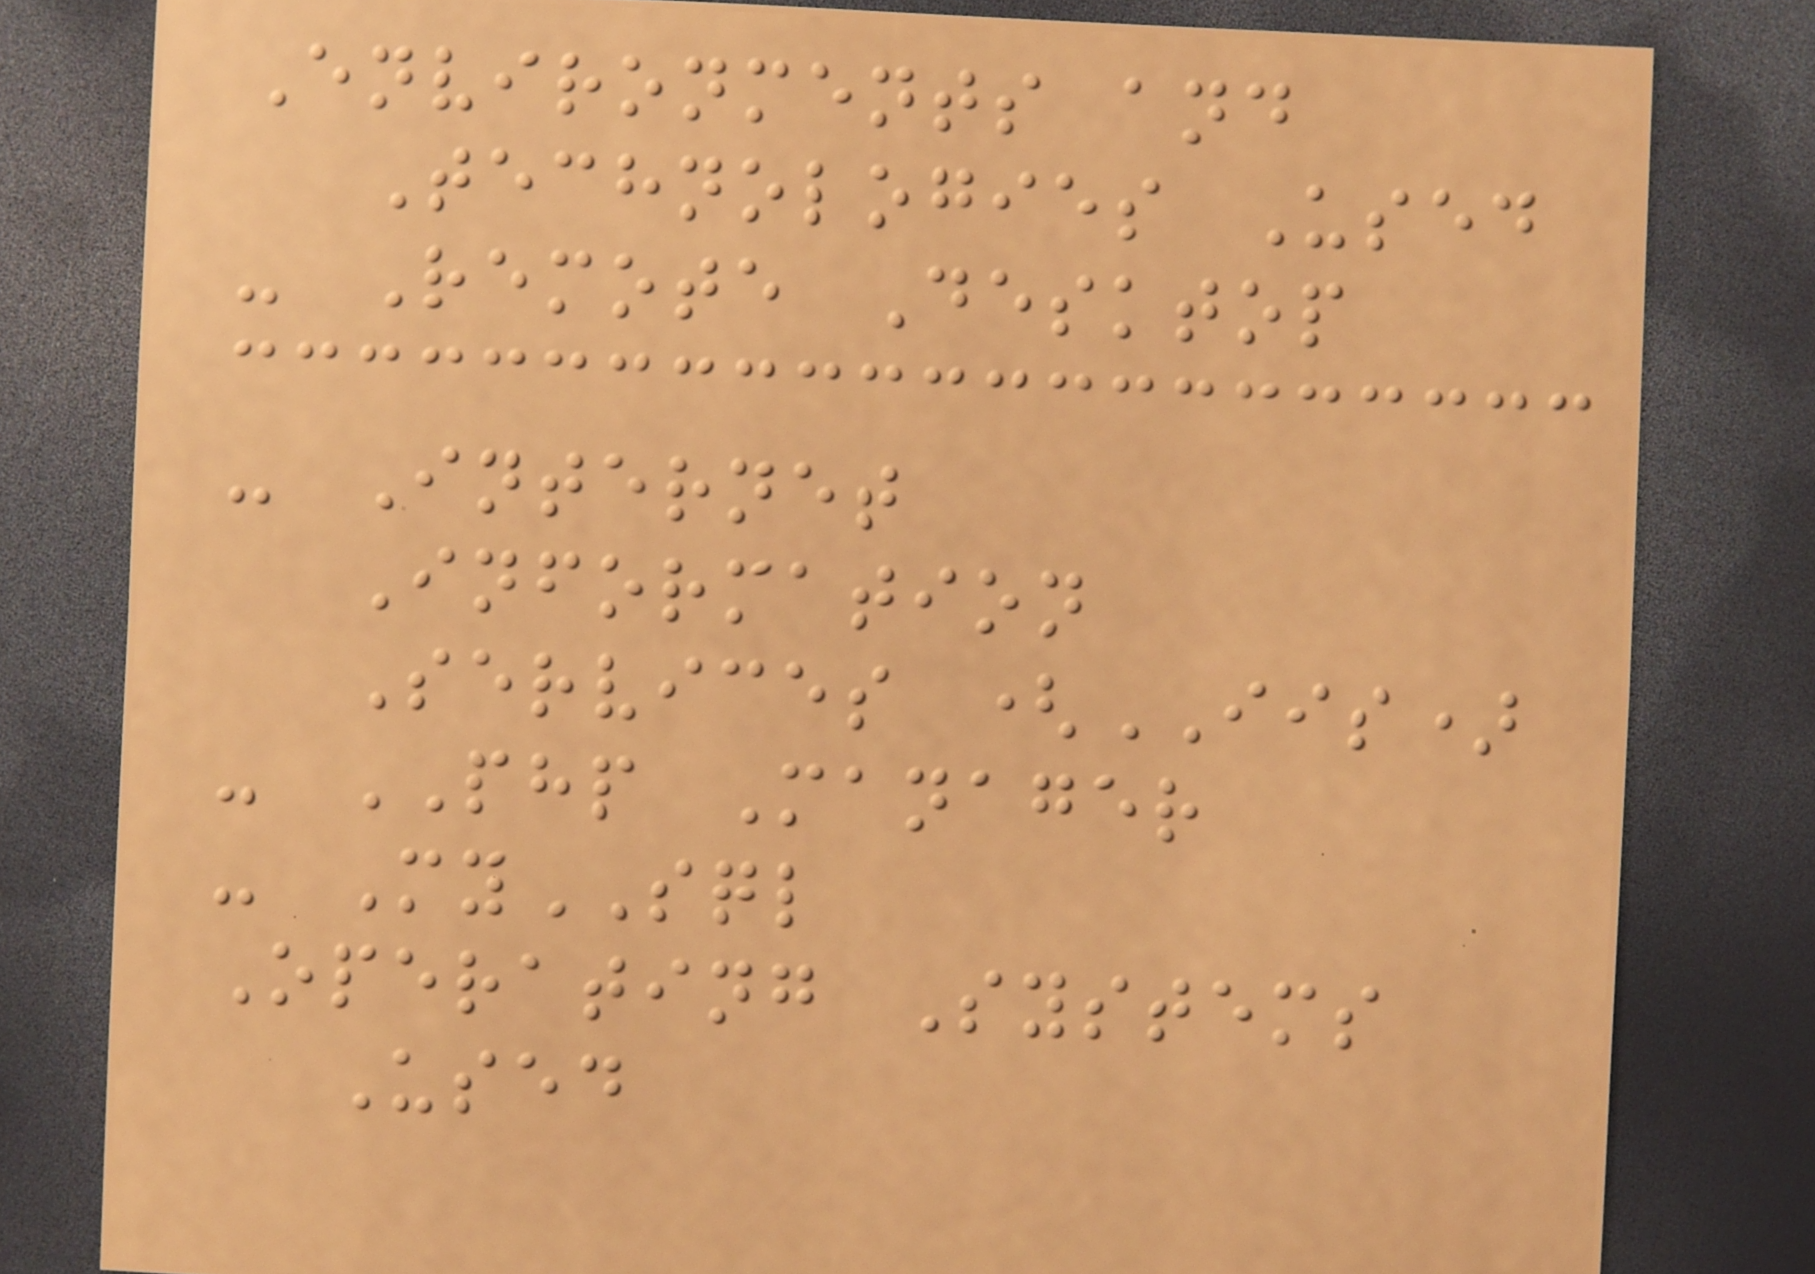Environments and
Technologies Used
- Remote Desktop
- Internet
Information
Services (IIS)
- PHP Manager
- MySQL
Operating Systems
Used
